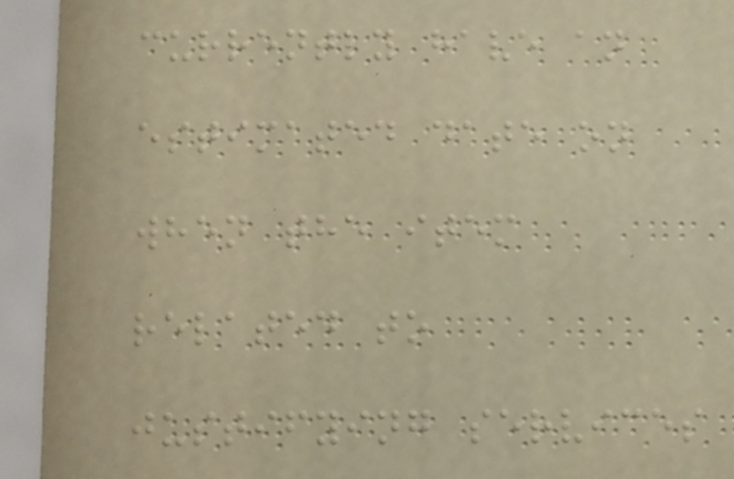currently have an
estimated date on
when the item
related to
justifying services
